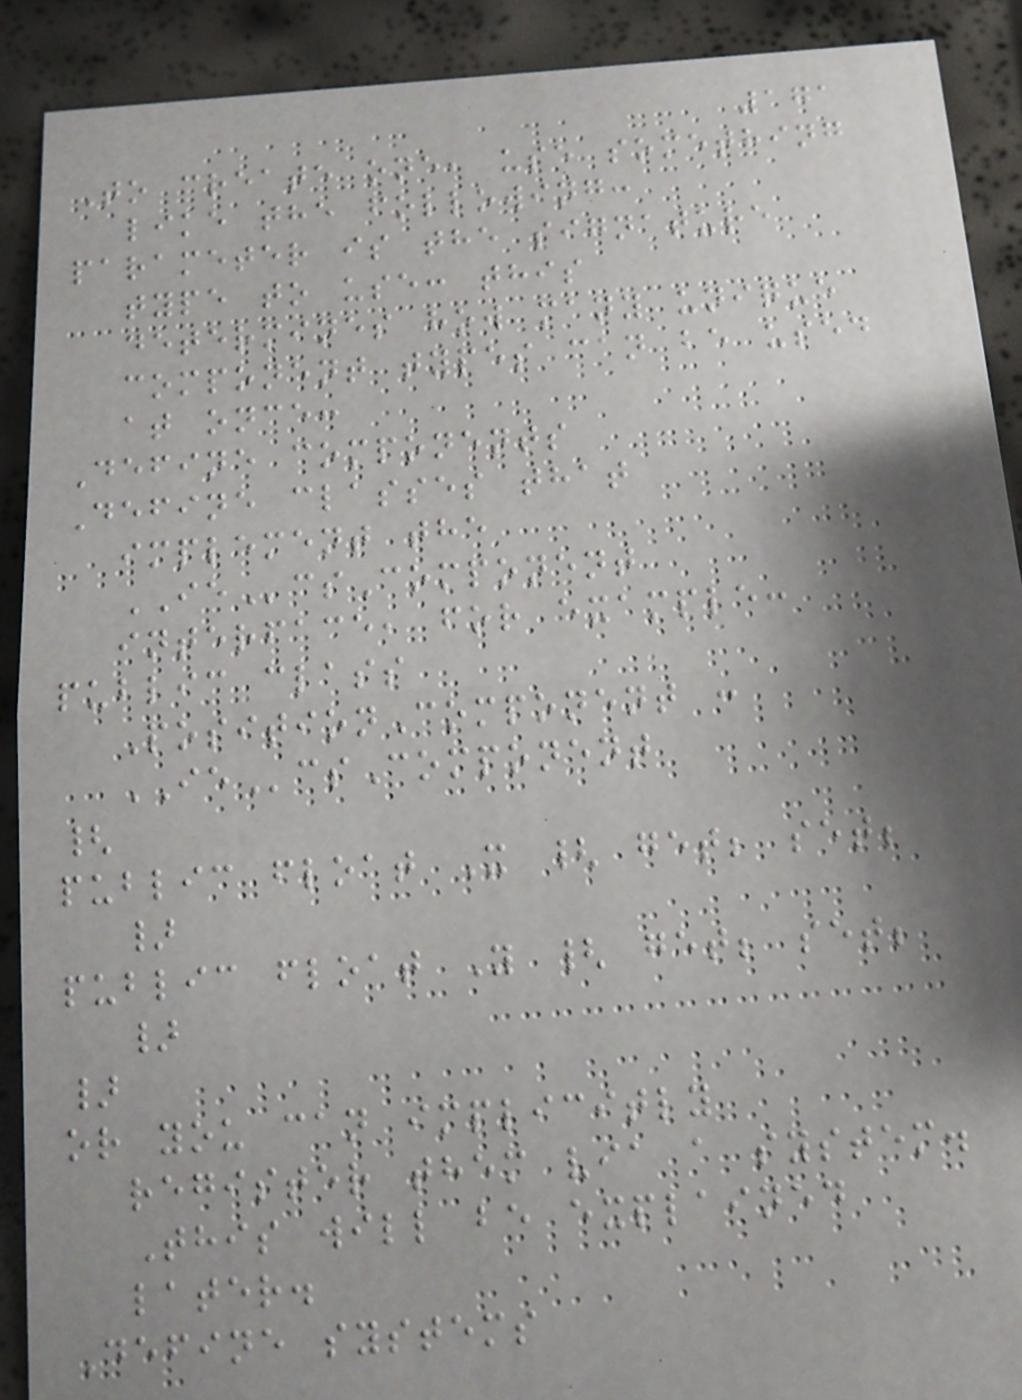171
To create one, use something
like the following:
parameter is the signature
type to use: this
determines how many unique
component types can be used
at once:
Define components
Define classes that
implement the
IEcsComponent
interface, for example:
public class
PositionComponent :
IEcsComponent
{
public float X { get; set;
}
public float Y { get; set;
}
}
or you can implicitly
register them via a system.
This will be explained
later.
Define systems
